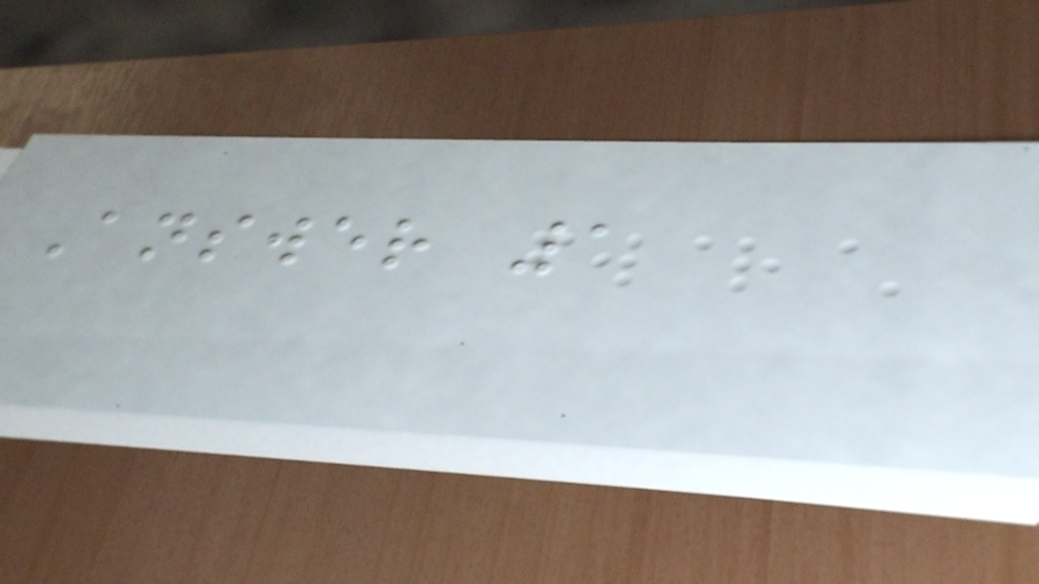Answer 1
